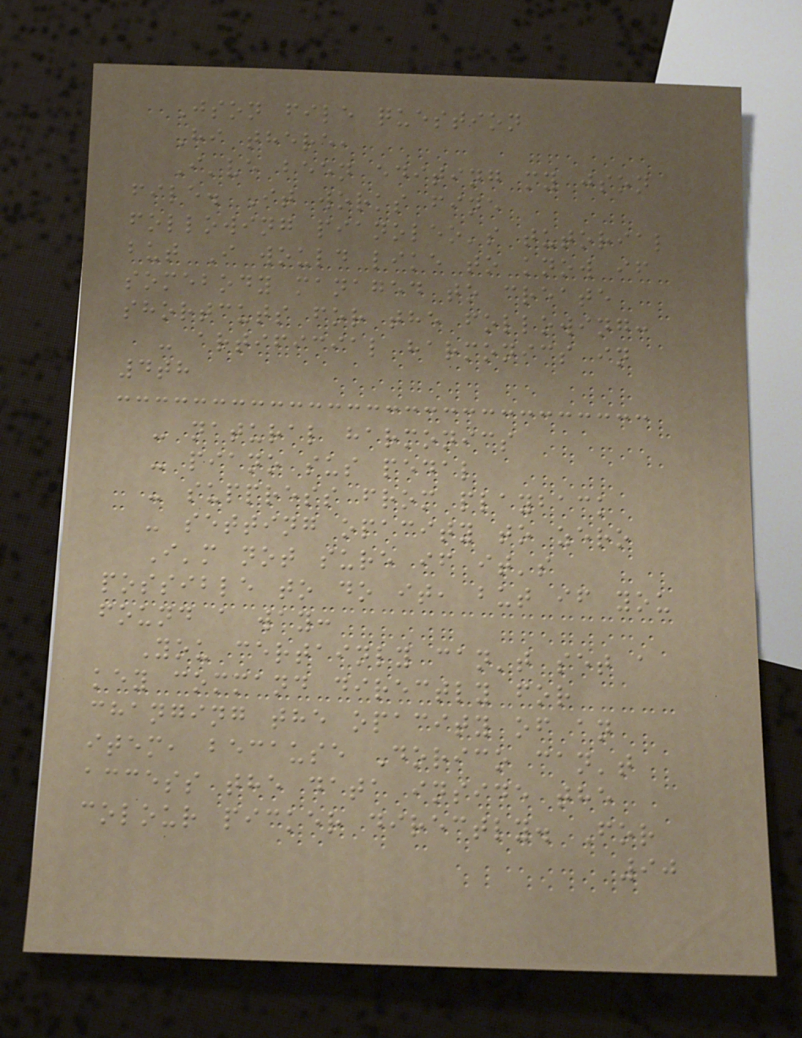Json file question
Hi there,
I've been editing my json
file. It works fine
following pianoleo's tutorial
but I would like to know if
somebody managed to create
shortcuts for the following:
- artificial harmonics in
4th
- natural harmonics
- piano sus pedal
- suppress from playback
- setting opacity to zero
I'm not sure if it's
possible to do it, but if you
found a way:
You certainly can't set a
key command directly for
changing the opacity of an
item, because Dorico can't
access the data inside the
colour picker directly. For
90
